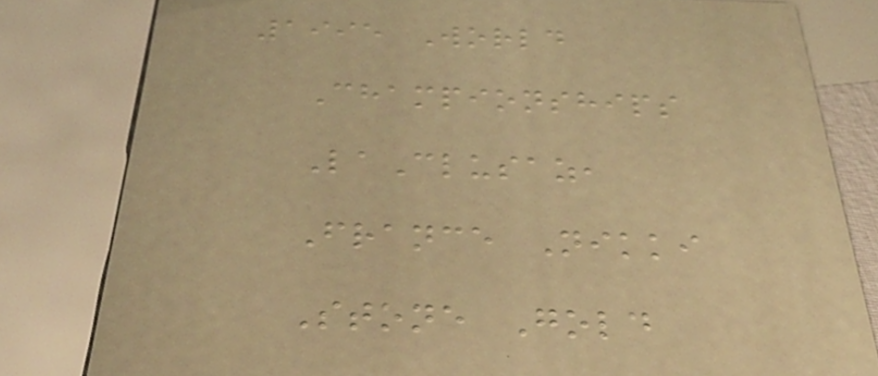1995 World
Championships
LaClusaz,
France Nikki
Stone Gold
